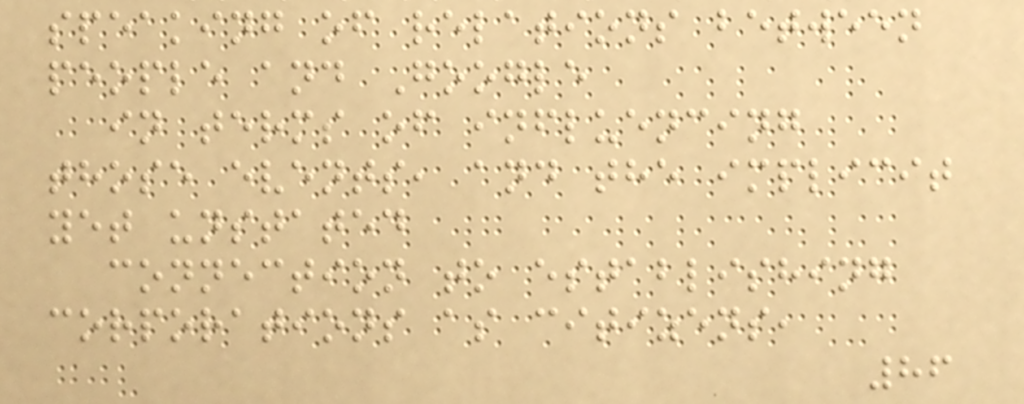speaking of relations between
people and Google
in terms of influencing
those events, and the implicit
yet unstated
connection to establishing
corporations as citizens,
86
